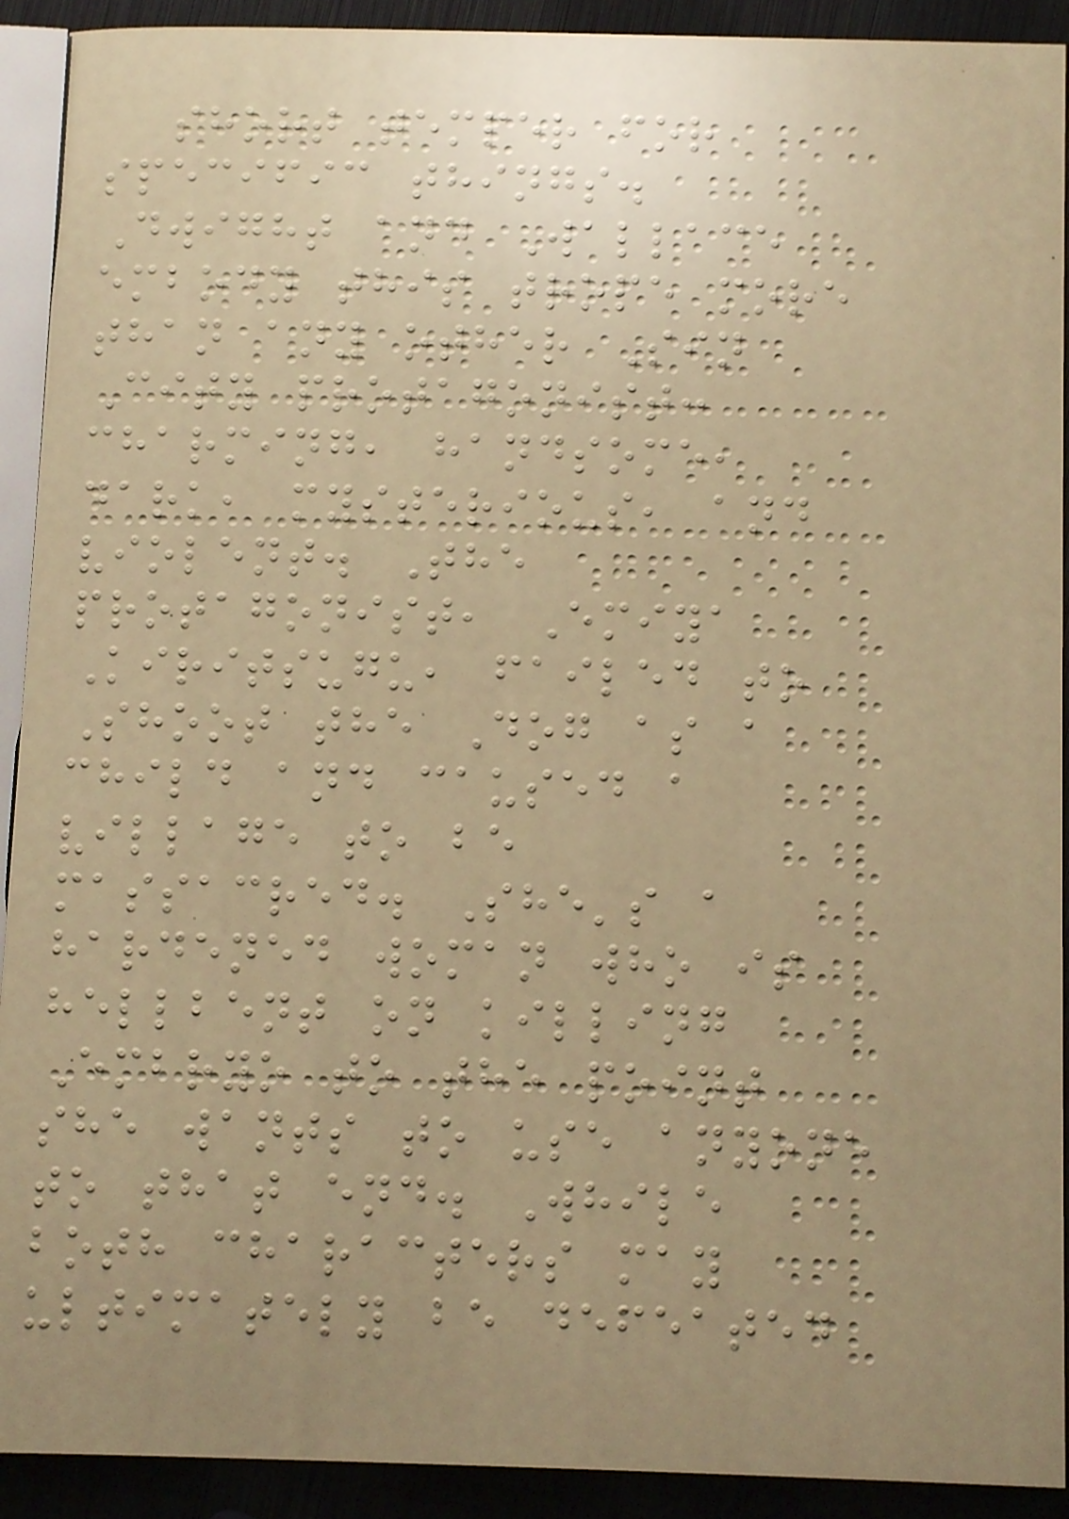short temper for
specific things.
Dwight and Wallace
embody this trope more
than any other Sin
City protagonist:
charming, handsome,
dark, mysterious, and
violent. The
protagonist, Emiya
Kiritsugu, failed to
Shoot the Dog as a
child and caused a
village to be
massacred. She's a
hardened woman who is
hellbent on killing
Embryo to the point
she wants to use anyone
to that end. While
both characters may
ultimately be defeated
